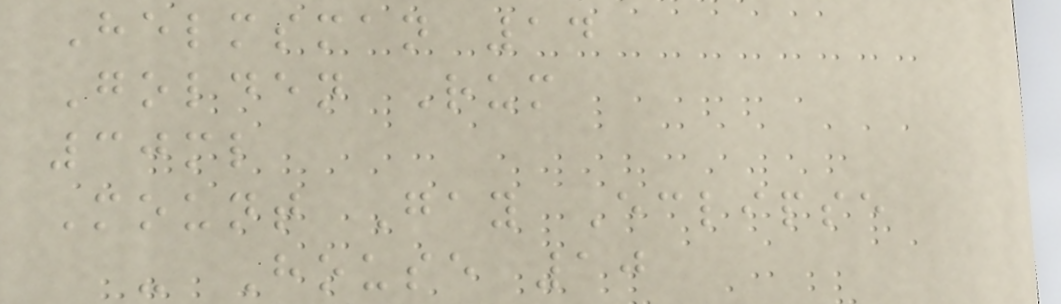Helmsman 14
Golden Rum
30ml
Mount Gay Eclipse
- House 10
